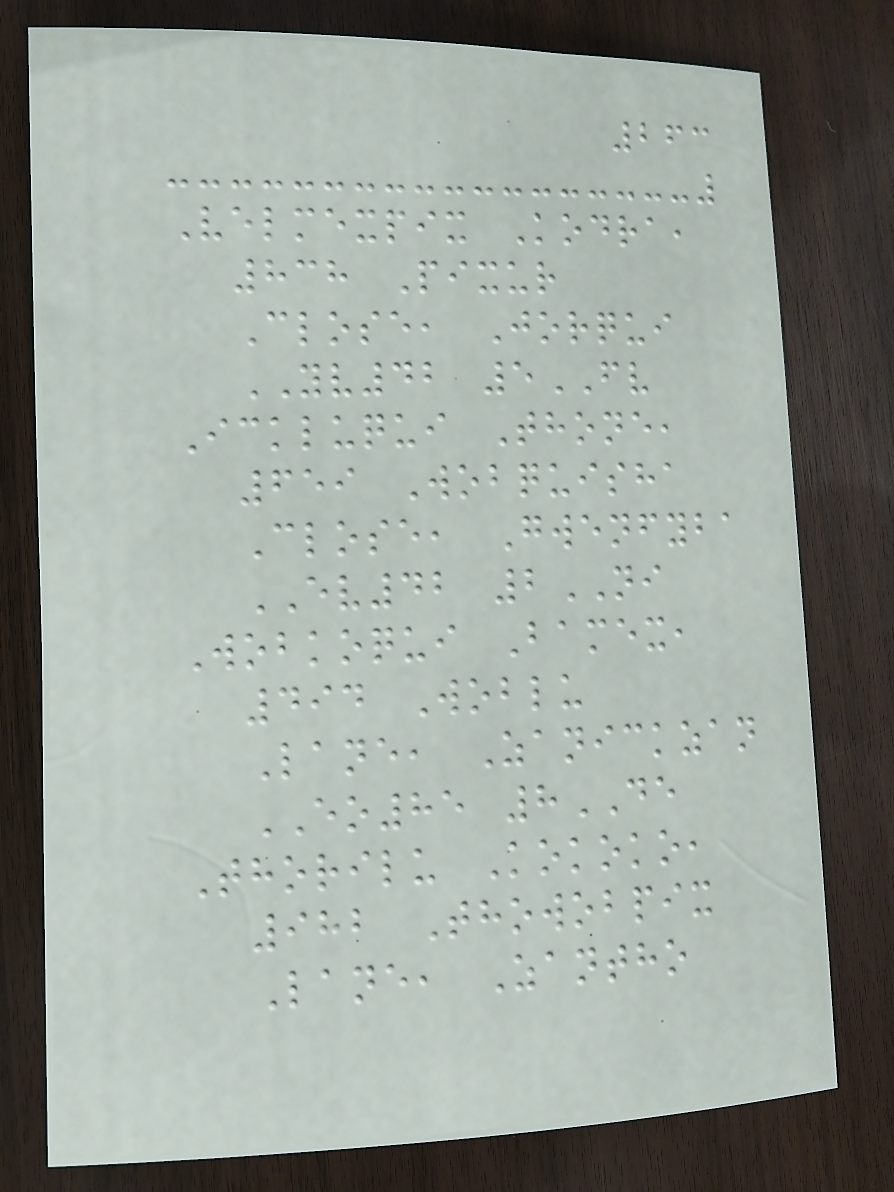263
Velmexpix Kodra,
838 Pixur
Close, Jorqui
YV42 5FV
Ickluqui Thone,
659 Wobquisha
Close, Gwenfyba
EV42 2NI
Wobkoqui Bamex,
494 Woblu
Lane, Zanickzan
EO85 8DE
Thorilu Kokoko,
982 Thowobpix
Lane, Zantho
